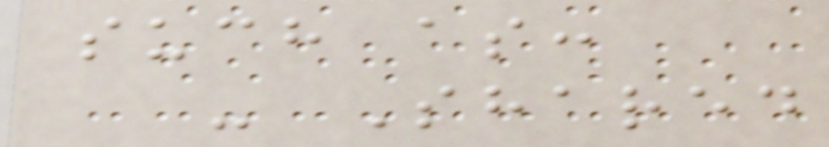such as:
- Shared
